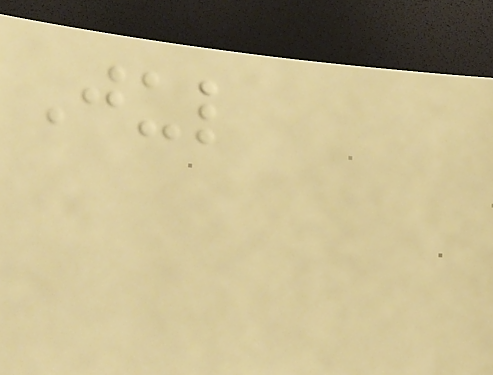Jul
